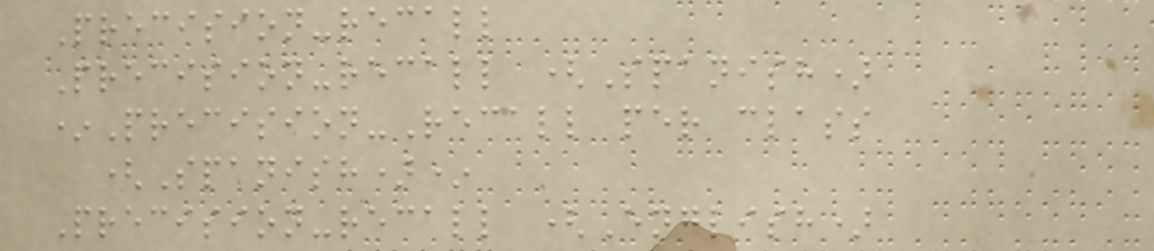Precision-recall
Precision-recall (Spanish)
*Precision-Recall per class
(Spanish)*
Precision-recall (English)
